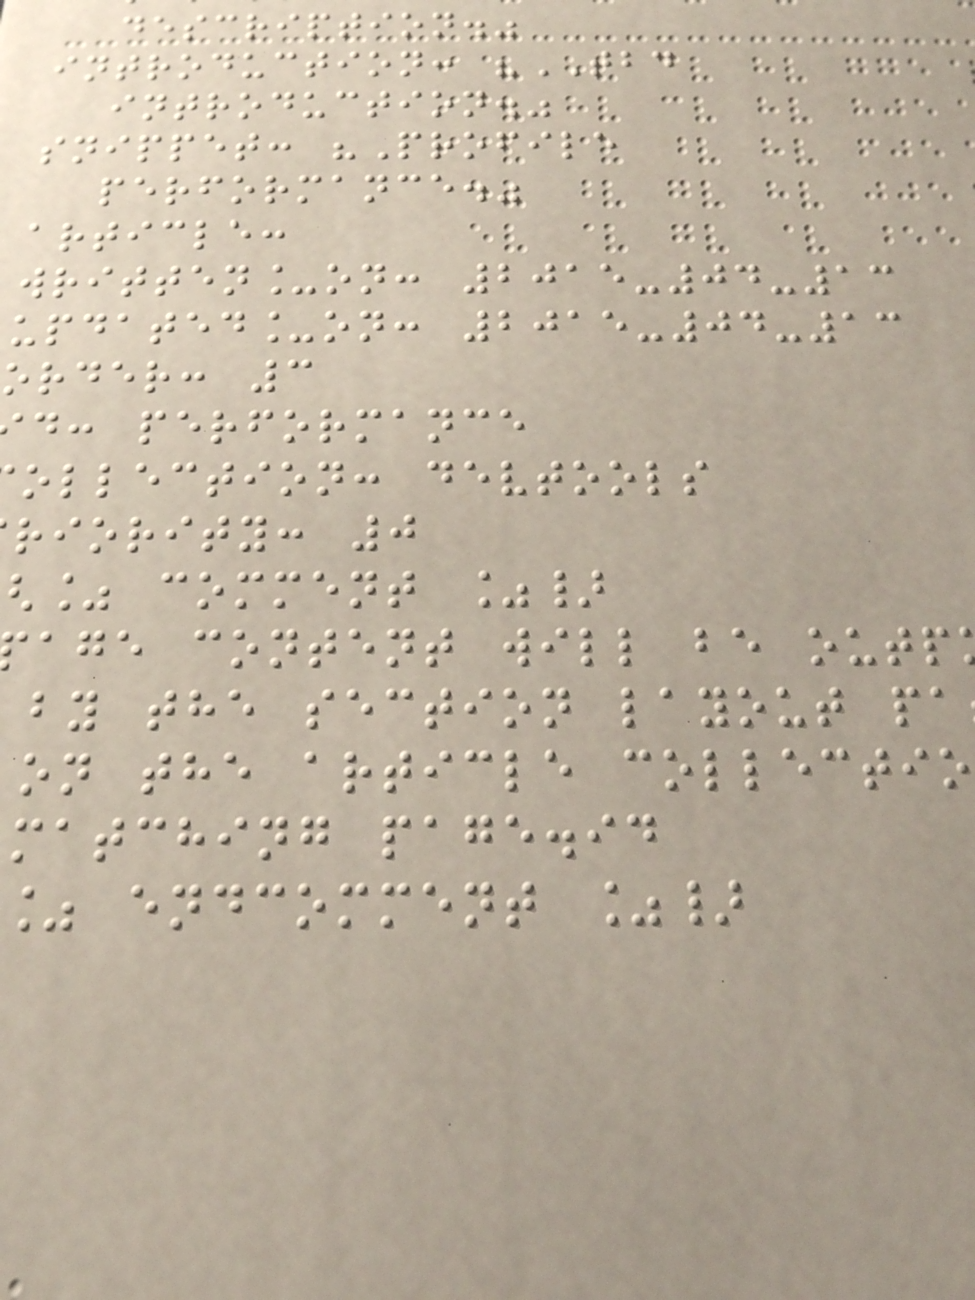description."
introduction: "TBD
introduction."
snippet: "Profile
performance."
article:
written_on: 2015-04-13
updated_on: 2015-04-13
order: 3
d: performance
ollection: devtools
riority: 0
% comment %}
age content will be outp
by the section layout pa
on the article collectio
matching page.id
% endcomment %}
